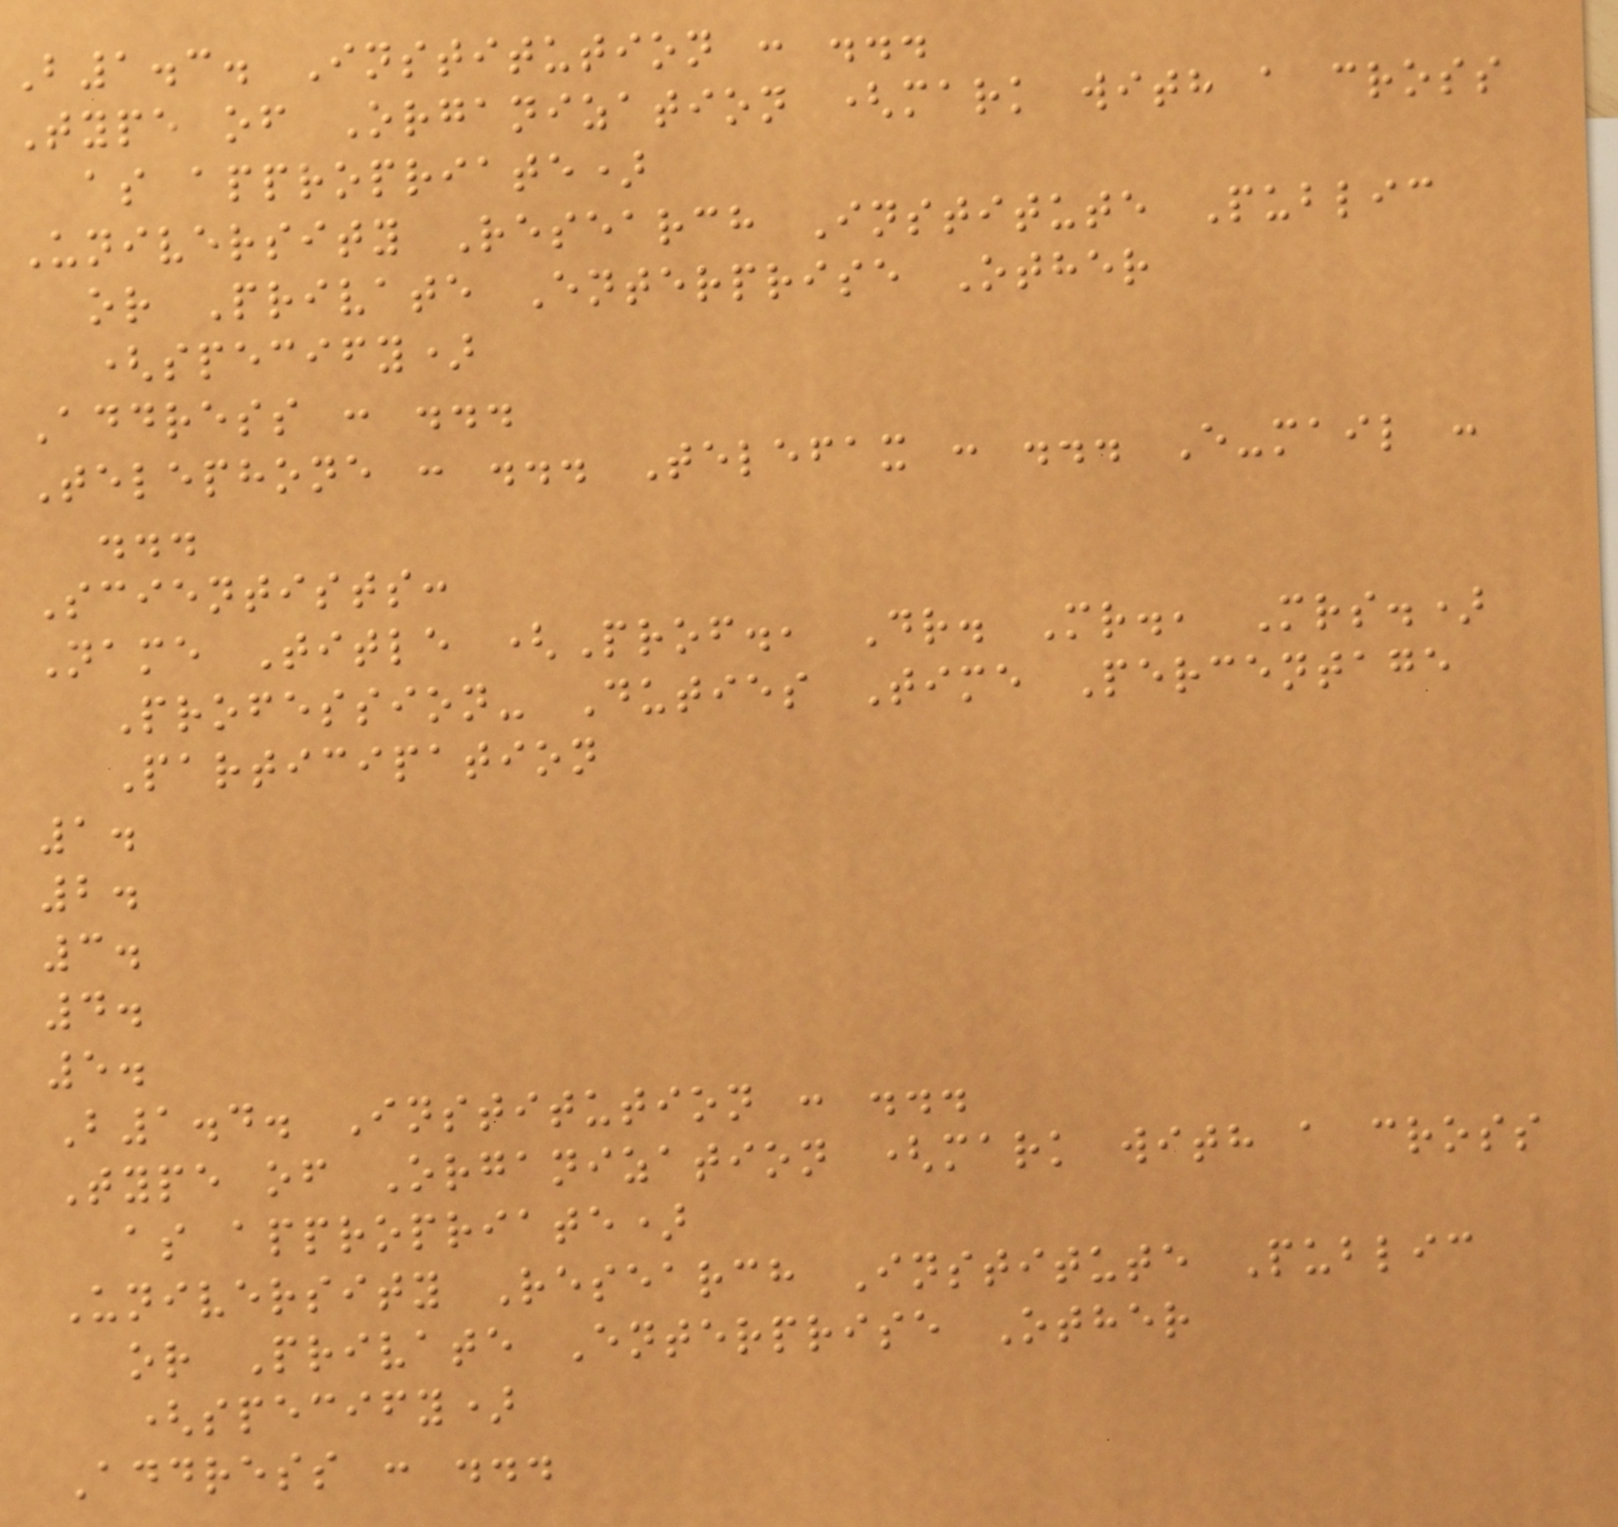B1.3. Institution : ...
Type of Organization (mark with a cross
as appropriate)
University Research Institute Public
or Private Enterprise Other
(specify)
Address : ...
Telephone : ... Telefax : ... E-mail :
...
Scientists:
Name Title (Prof., Dr. Mr., Mrs.)
Profession- Duties Time Percentage
Participation
1.
2.
3.
4.
5.
B1.4. Institution : ...
Type of Organization (mark with a cross
as appropriate)
University Research Institute Public
or Private Enterprise Other
(specify)
Address : ...
